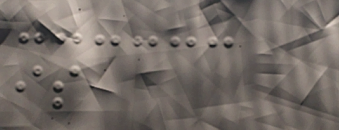is
